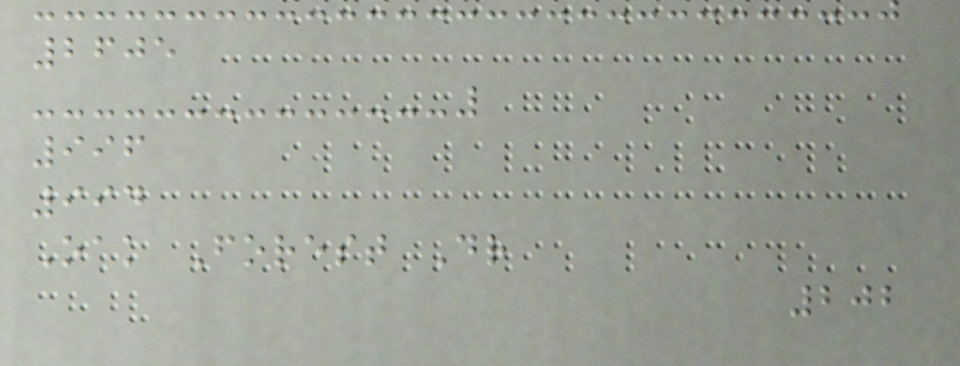2605
996
994
Oak Forest Dr
202
